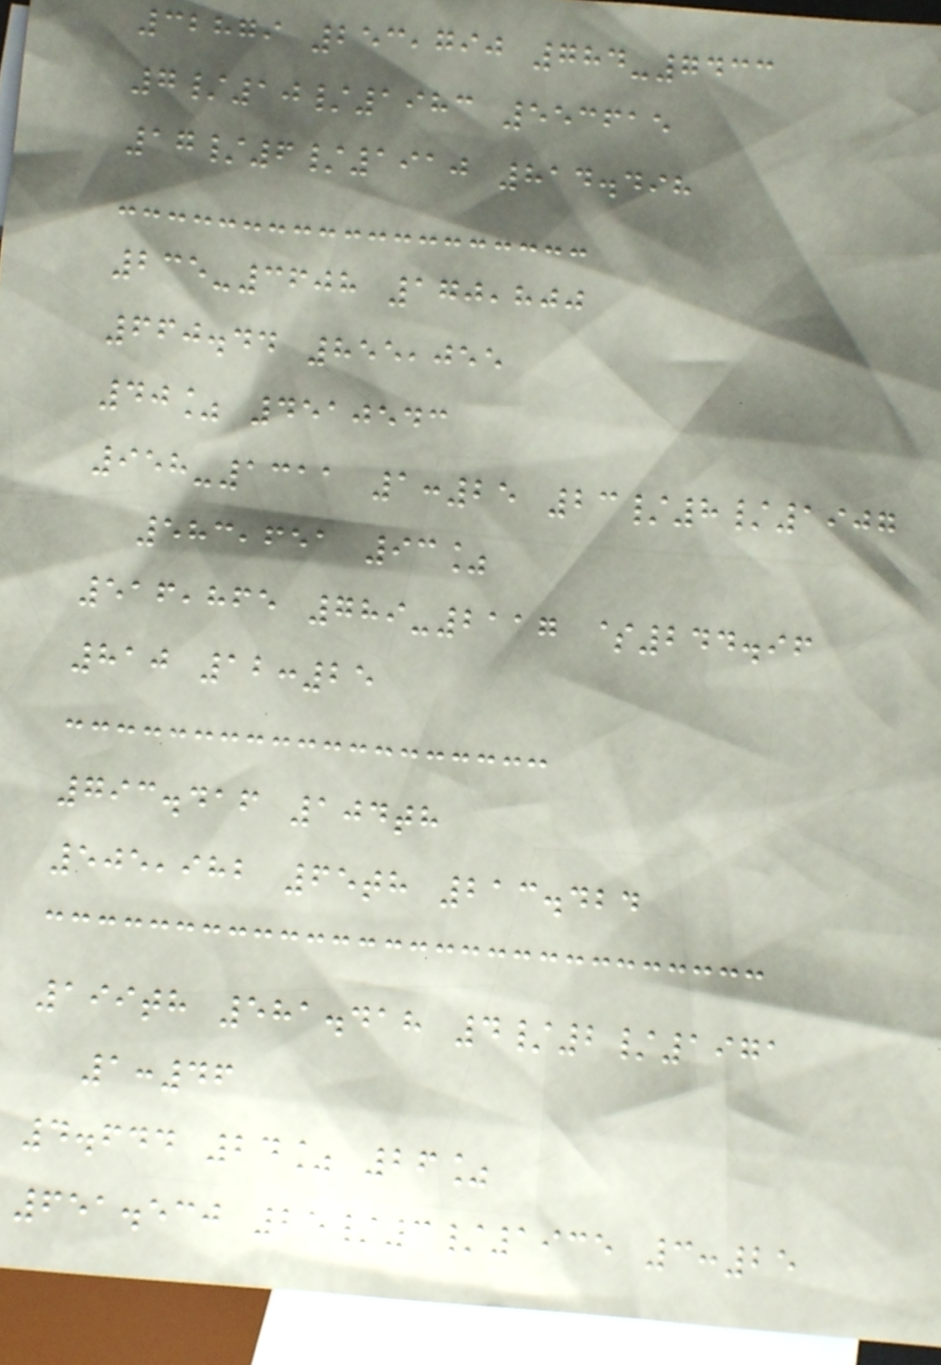32879 253,790 784-7433
7/10/1983 553615
17/6/1910 814.498
235-3608 170,800
660.44 855,055
40% 4510543
958-1311 1:25 23/8/1907
583,651 93%
516,865 789-2117 $244.96
810 12:25
793.416 104th
505,982 65th 213.424
199th 581.418 4/2/1971
1:46
4.644 24% 26%
651.530 25/3/1935 3:25
